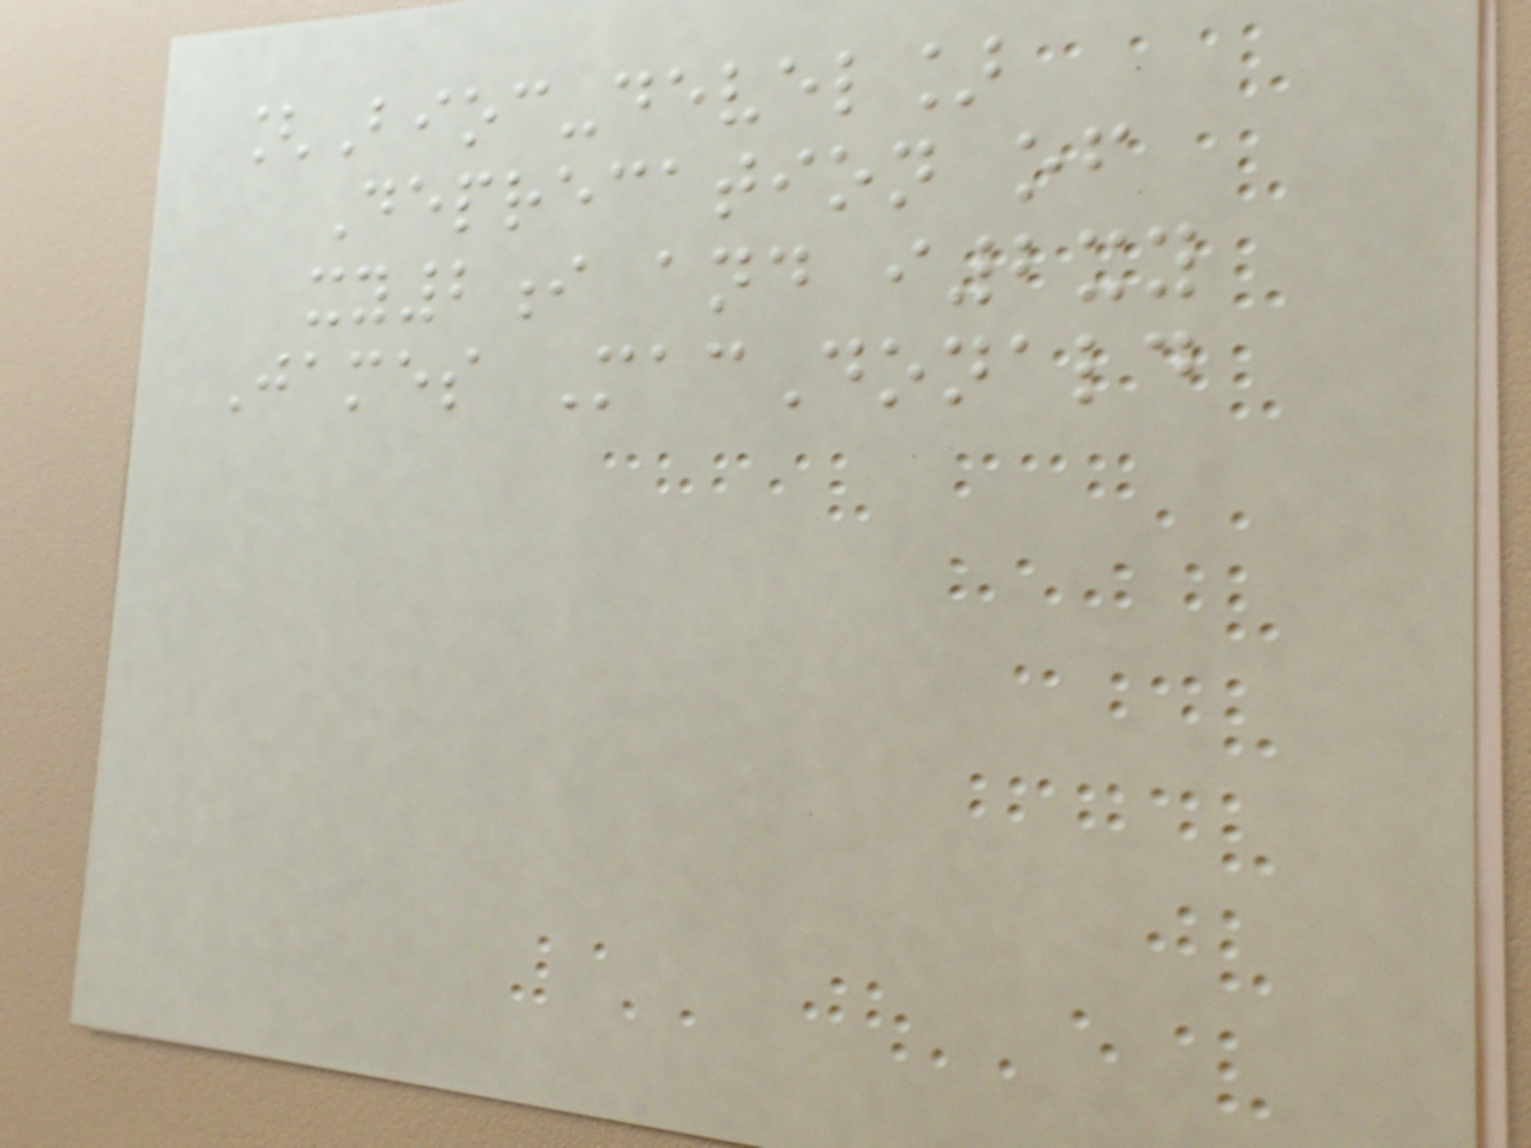[Bioc-devel]
Deprecation of
xy2i and i2xy
James MacDonald
